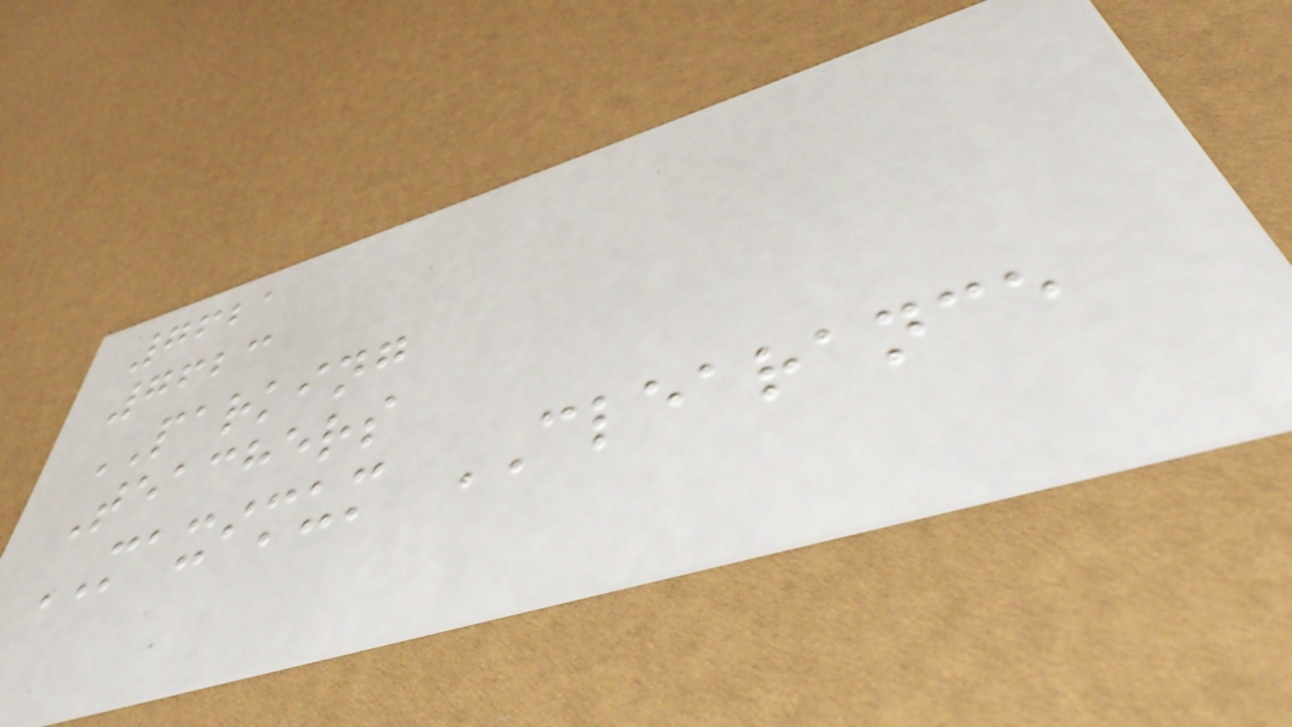7621
7623
PARKING
Teachers
MAXIMUM CLEARANCE
